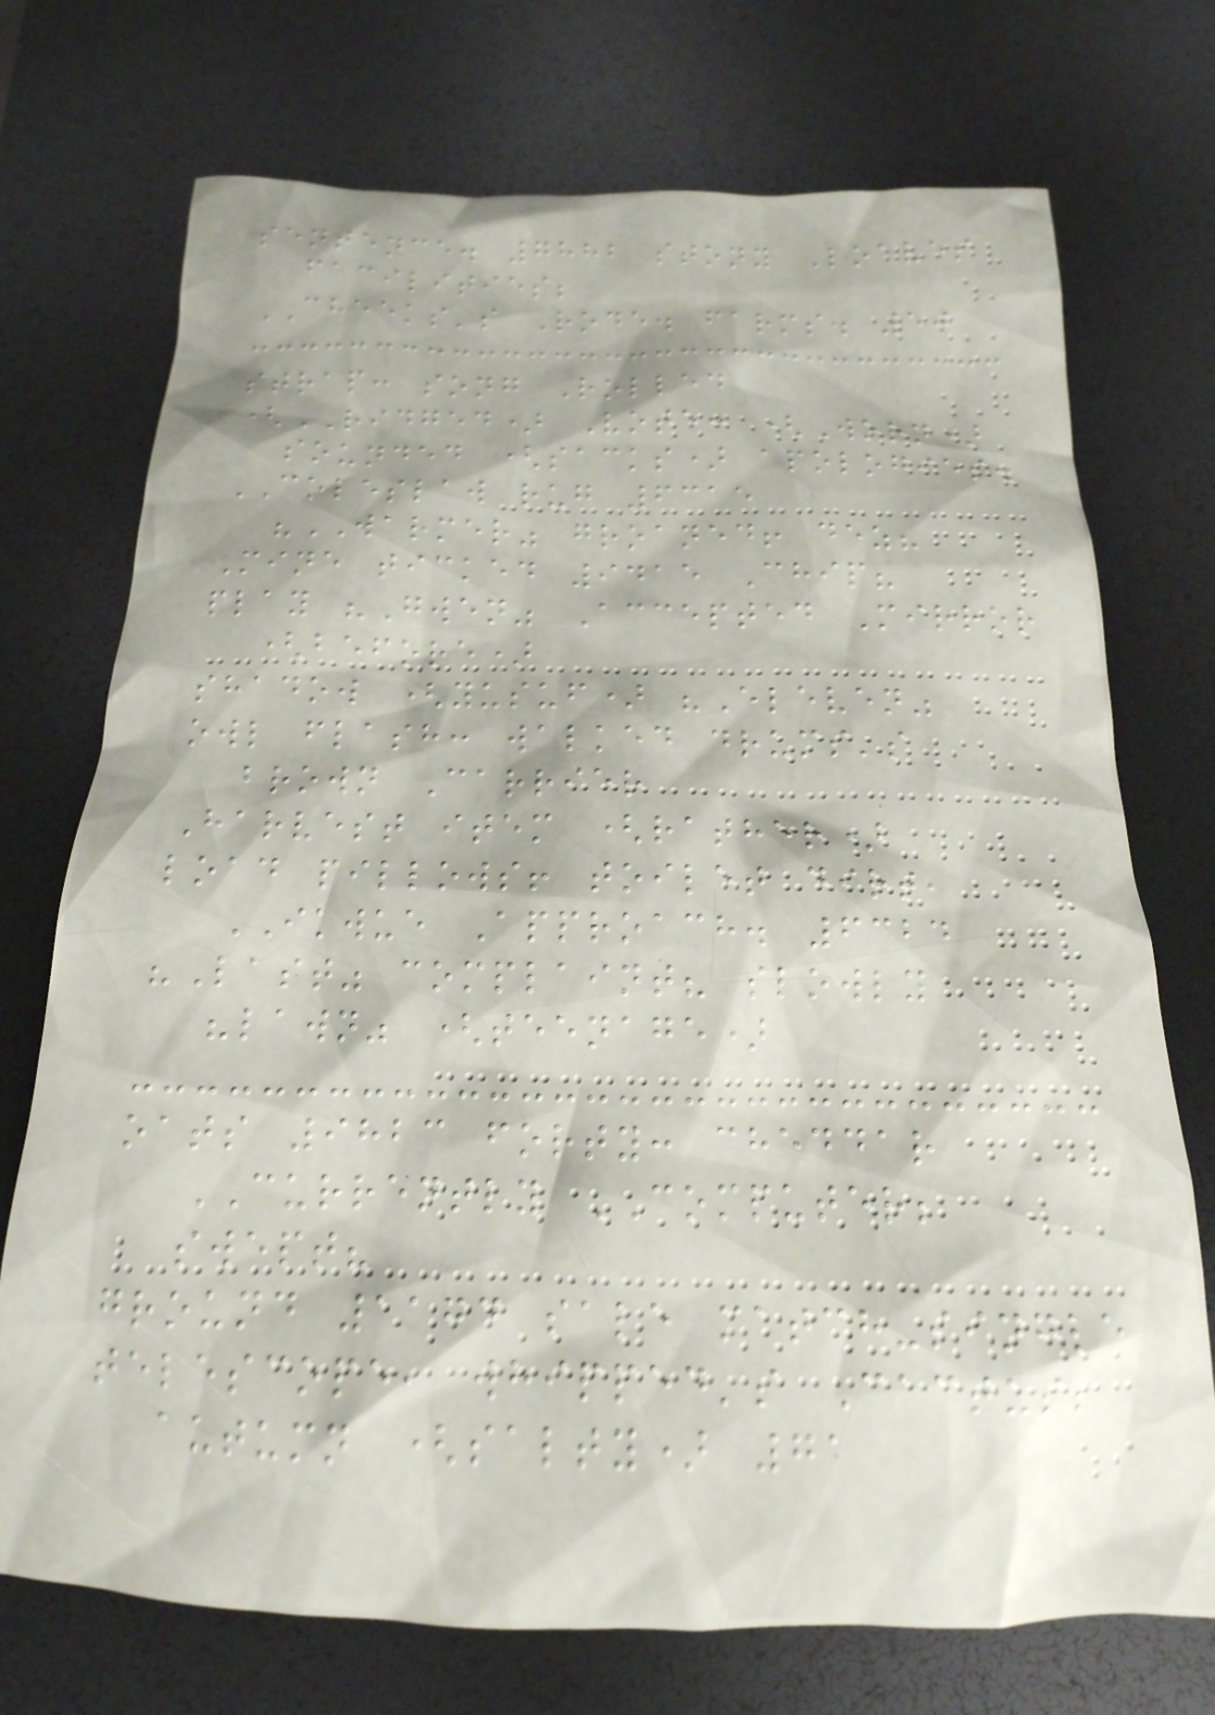sentence. 7882 stony Loaves
facilities;
CHEEKS's Rode. farms. 50
strap: song Rolled
(RIDGED) Vote: (Worn)
sounded (sacks) apologies.
COLESLAW rug 6315
"WARMER" groaned! dez?
Mine ticked 9415 Chip?
play "Gwen" Accepted Mirror
(before)
shadow (yusuf) "Eleven"
owl flash: walked drums's
brown Carrier
Harvest item (rather)
load pillows! toilet dirt,
IKWUE Approach. 6324
"Last" complaint? slowly
"lawn" (teenage)
oats 9823 forty: cheddar
CURRENTLY COMPUTER;
swept?
ground 1174 sale match-single
telescope, whipped's Cactus;
autumn (salty) 71
